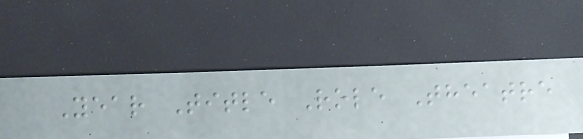Year Title Role Theatre
